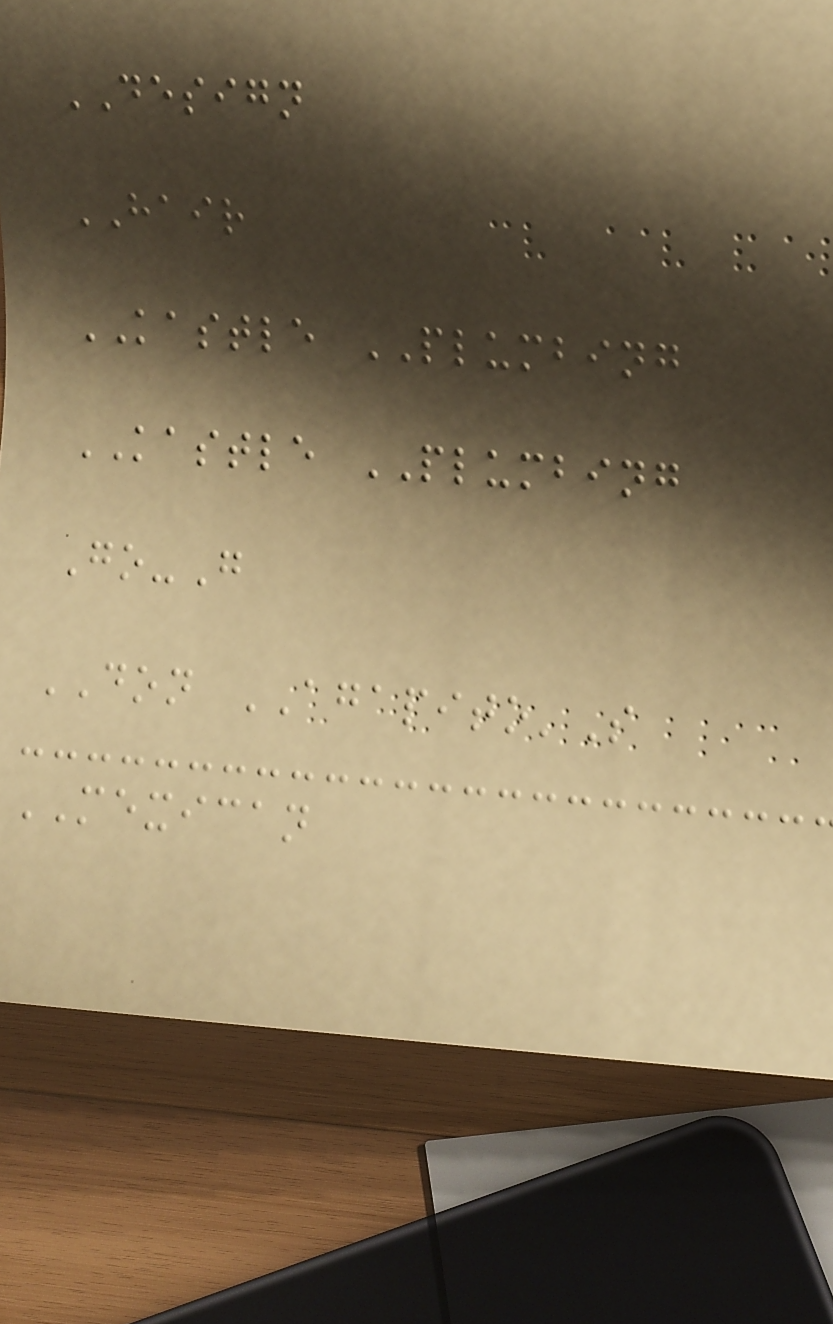DESIGN
HAIR
KASTLE PLUMBING
KASTLE PLUMBING
Go-G
DON AGAPITO'S
MEXICAN
